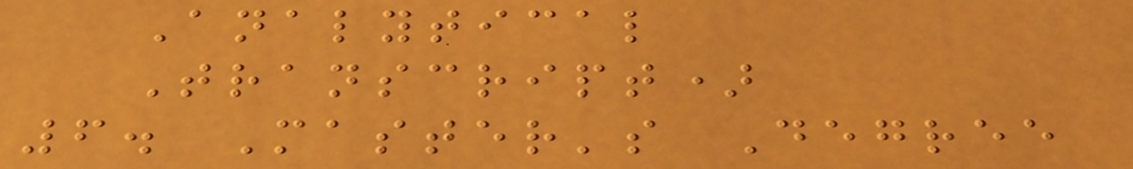Analytical
Transcript)
6. Master's Degree
